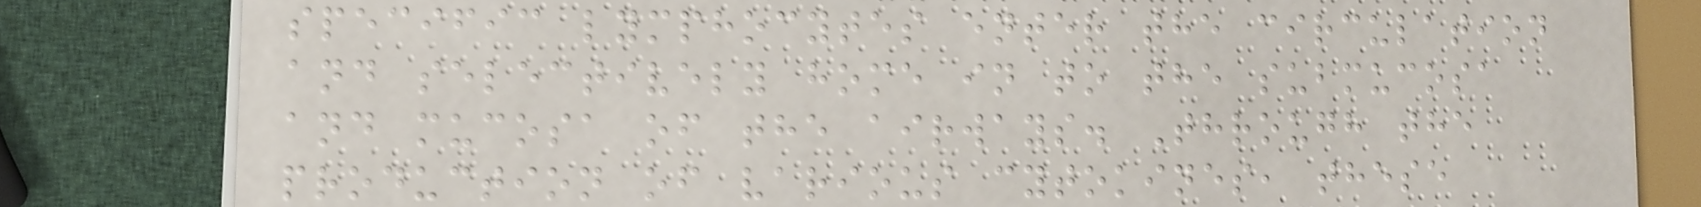specific lymphocytes enter the circulation
and selectively home in to the submucosa
and mucosa of the airways. Through the
production of various cytokines, these
